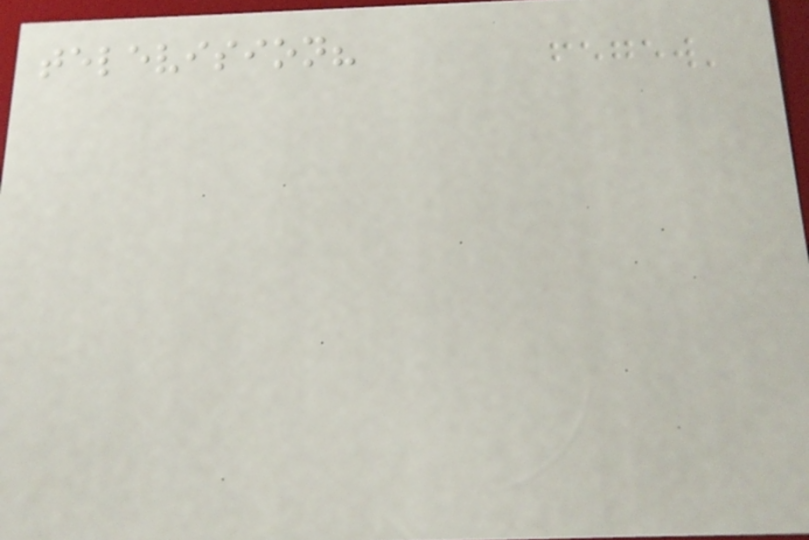television?
